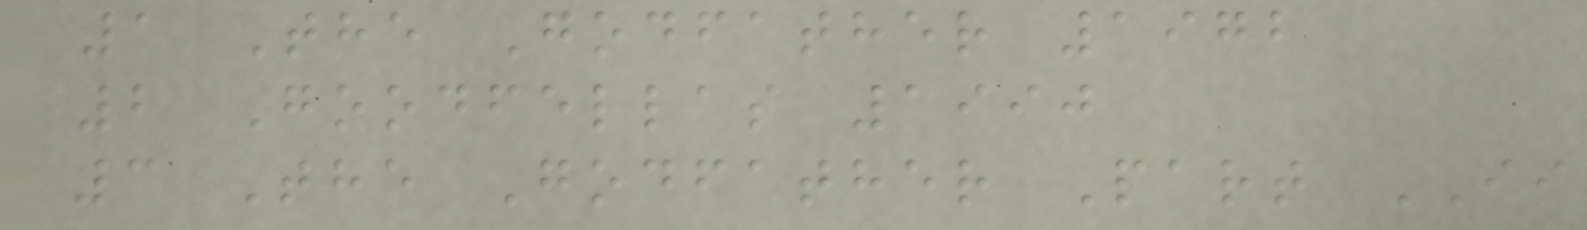1 The Godfather 1972
2 Goodfellas 1990
3 The Godfather Part II
